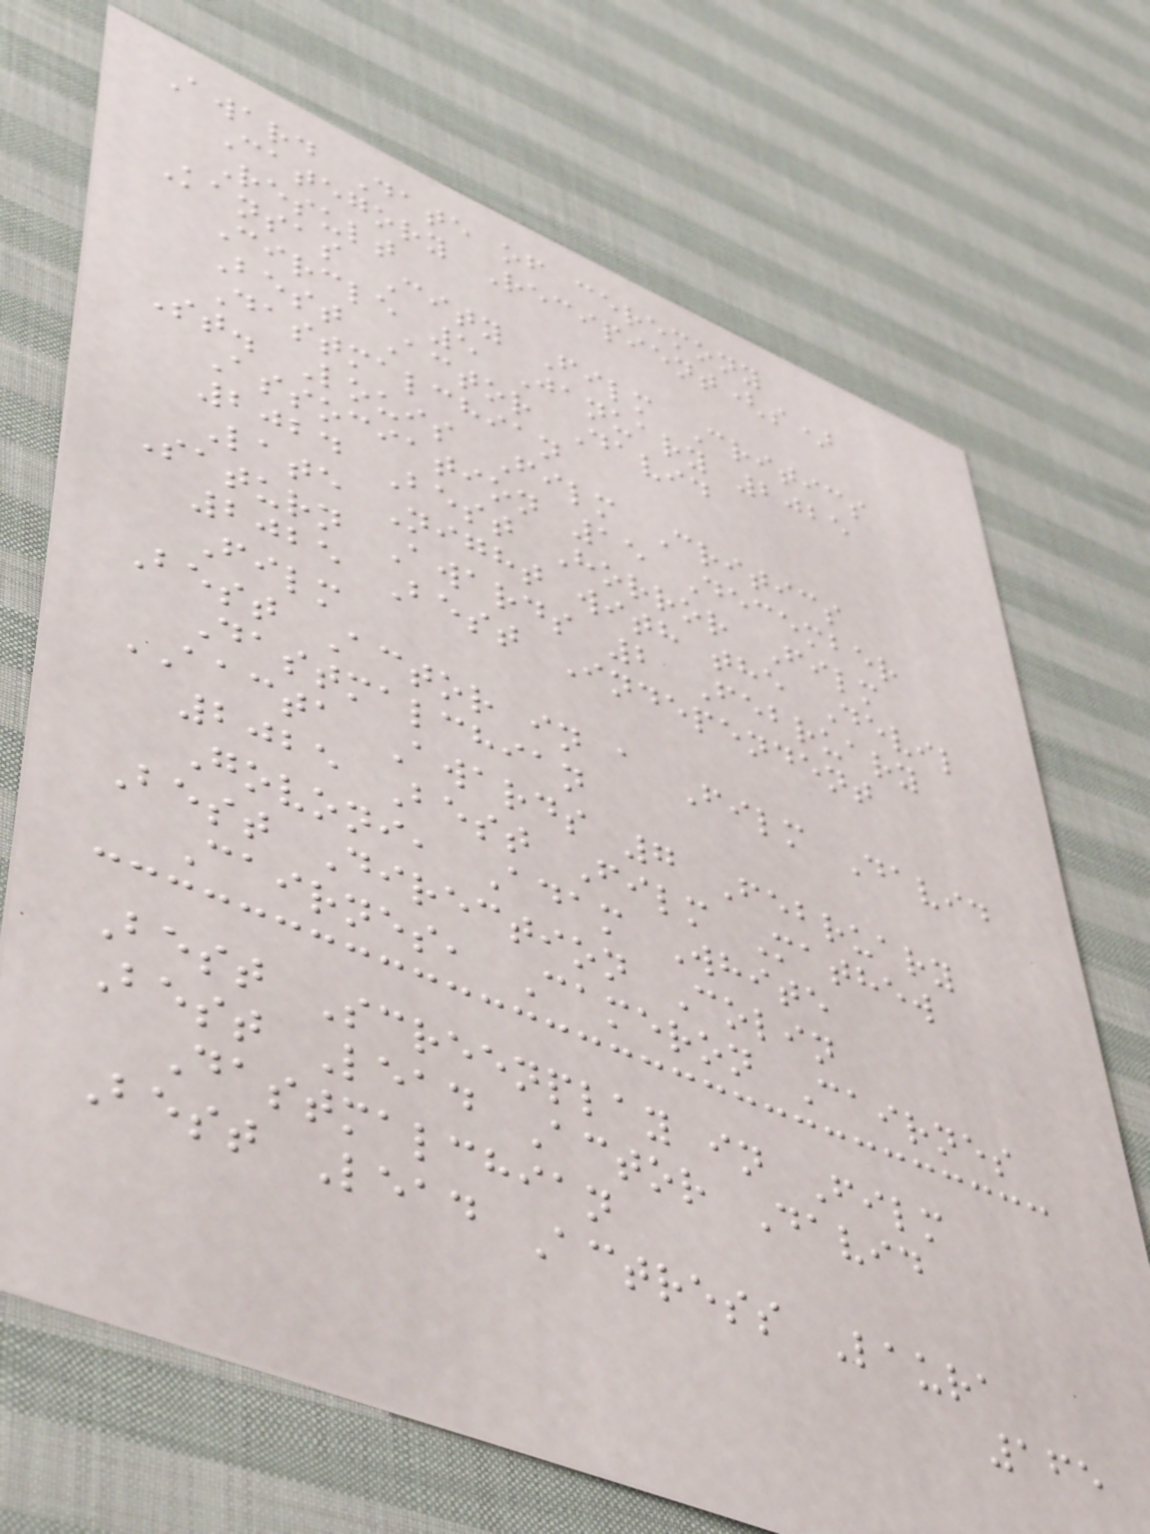Award Date of ceremony
Category Recipient(s)
Result
Kansas City Film Critics
Circle 5 January 2025
Best Actor David
Dastmalchian
St. Louis Film Critics
Association 15 December
2024 Best Horror Film
Late Night with the Devil
Saturn Awards 2 February
2025 Best Independent
Film
Best Actor in a Film David
Dastmalchian
AACTA Awards 7 February
2025 Best Film Mathew
Govoni, Adam White
Best Direction Colin
Cairnes, Cameron Cairnes
Best Screenplay in Film
Best Lead Actor David
Dastmalchian
Best Lead Actress Laura
165
